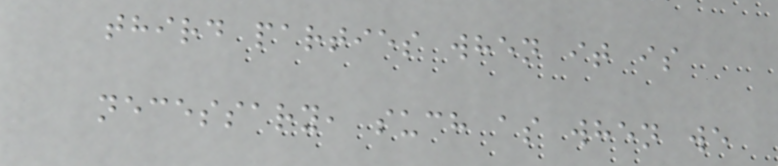third parties when it is
necessary, such as when we
